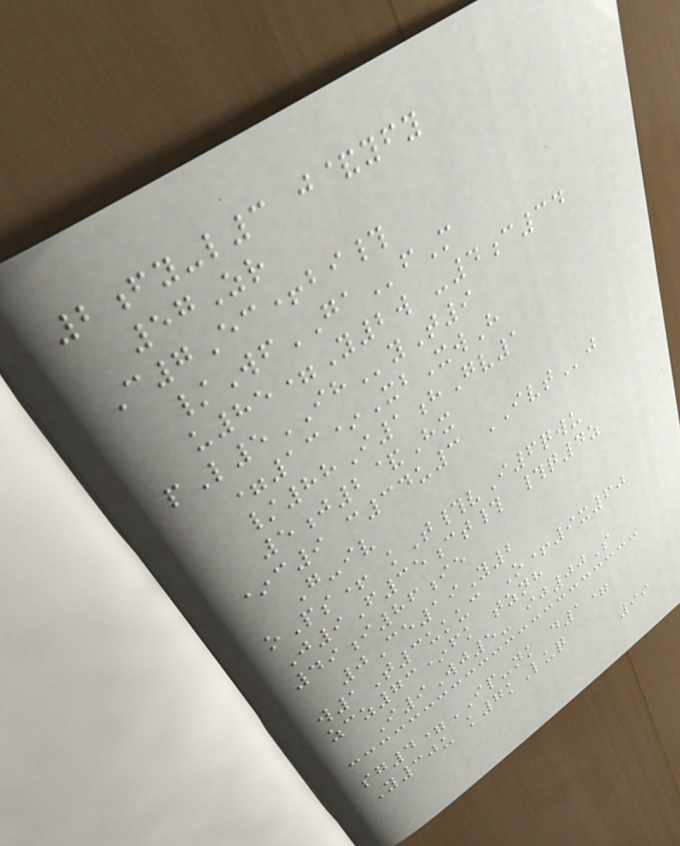2fy-l3 j&yfy
57Zr
C7Ec+bi#
/WfGAfM
u85=Y2w -4c34
pL5IHyT9
=13*XbXwH
/88I1hGv1
5j2&Hx
*c9 c34u3 IVTj
G-iv
oPs+ kT#vI6qwu
J9F35ct# #q4z
49i86ie
0Ce19Y2
w1T3ukuc O+9x60
zcz73*fk tznh
I9Wj5- ij00S
sg4=IP-nk d1=
Y30u k7kLuq
99
